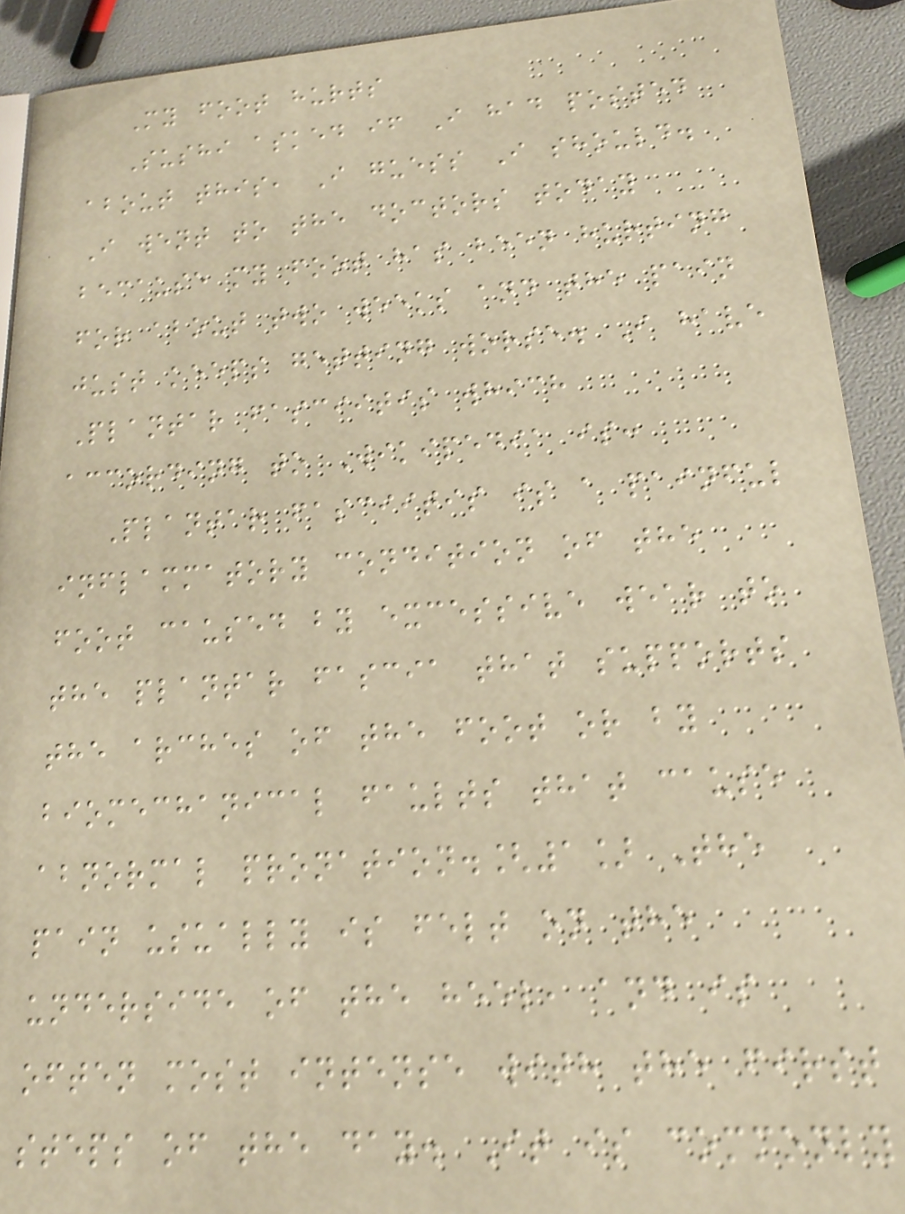My foot hurts
Sushi asked if I had posted
about this, I guess I should.
I went to the doctors today
because my foot has been hurting
for about two weeks and the pain
just keeps getting worse. I have
Plantar fasciitis which
according to Wikipedia is:
Plantar fasciitis is a painful
inflammatory condition of the
foot caused by excessive wear to
the plantar fascia that supports
the arches of the foot or by
biomechanical faults that cause
abnormal pronation.[1] The
pain usually is felt on the
underside of the heel, and is
often most intense with the first
steps of the day. It is commonly
